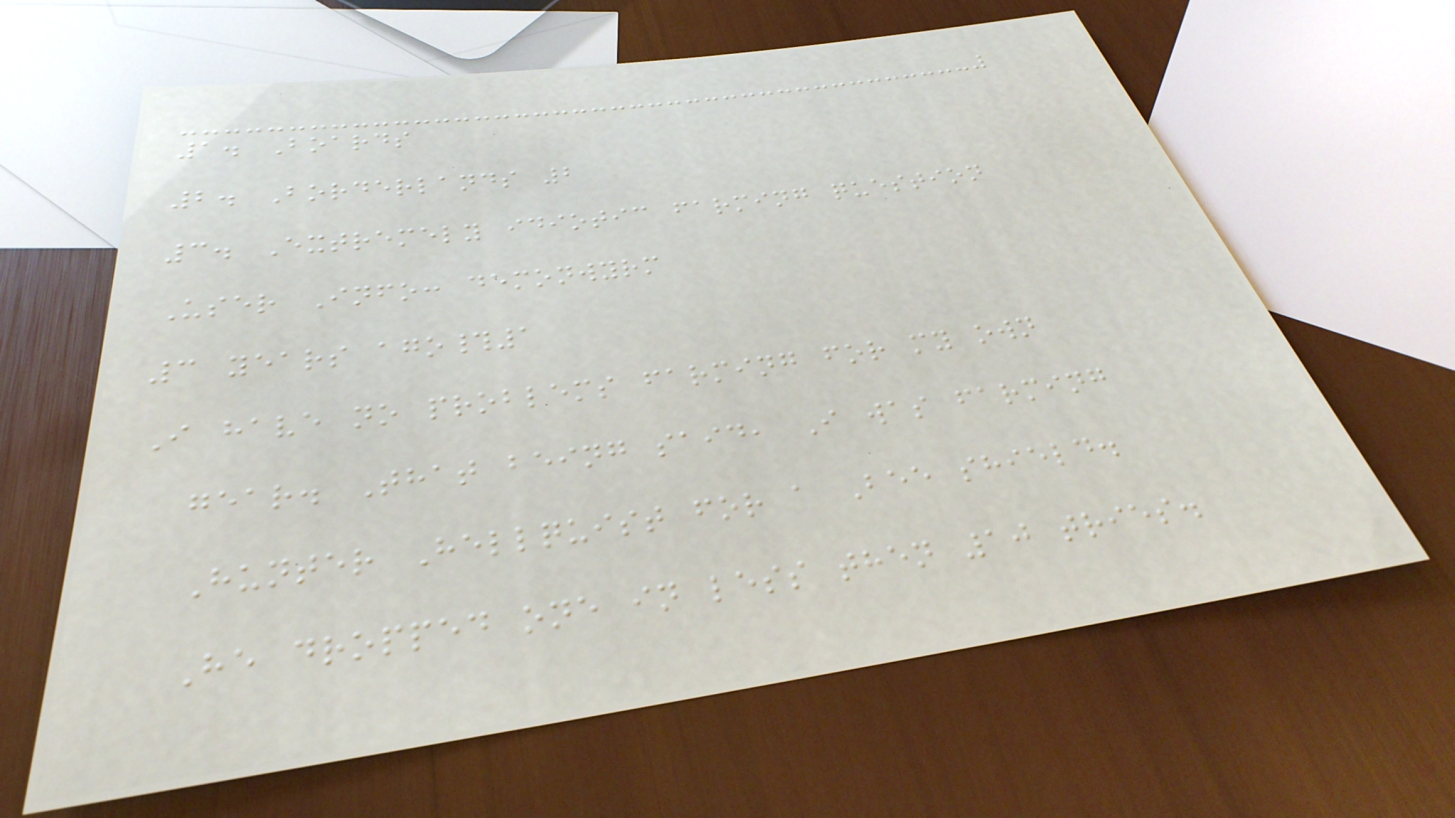1. Boards
2. Borderlands 2
3. Extremely idiotic farming question
User Info: demonwyrm
3 years ago#1
I have no problems farming for my own
gear. That being said, I was farming
Hunter Hellquist for a Bee shield.
He dropped one in less then 10 tries.
